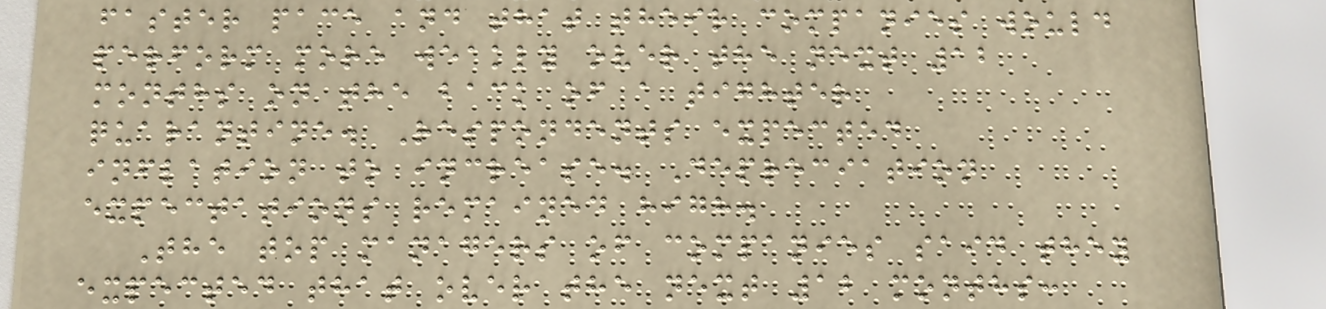faster pace and that their companies would
perform more weakly over the next 12
months on the back of a tighter
quarantine. Respondents expected
inflation to increase. Depreciation
expectations remained high.
The top managers of companies said they
expected that over the next 12 months:
